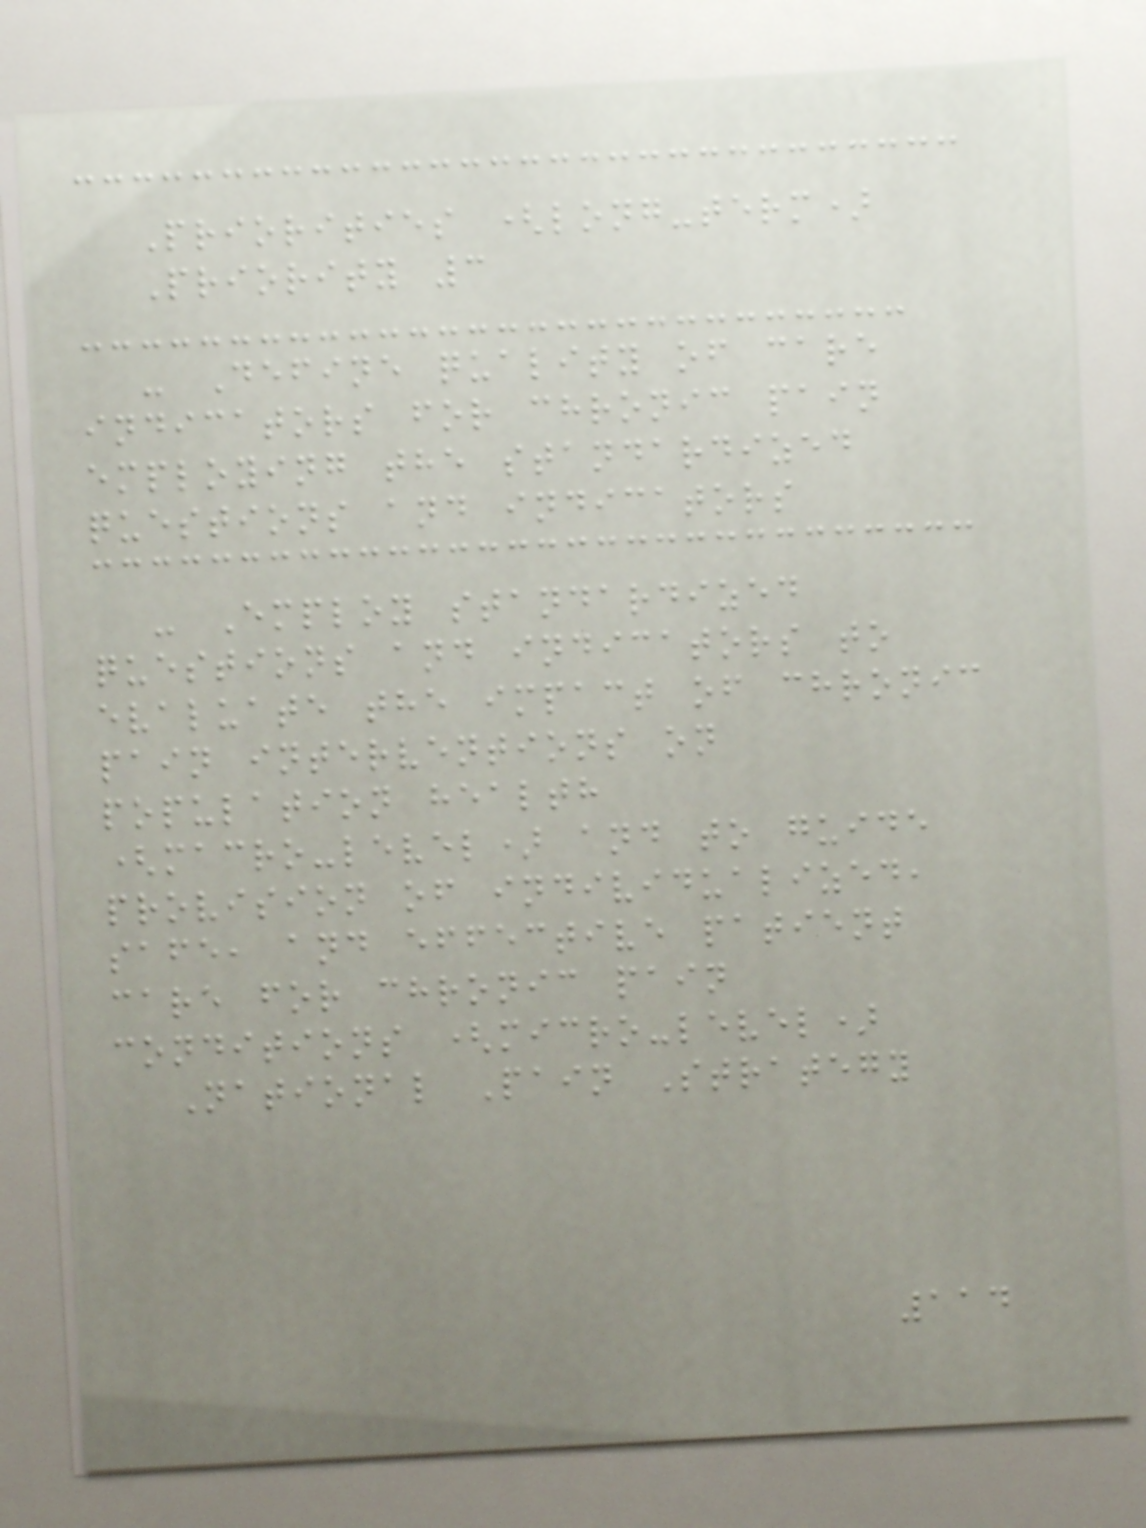Priorities (long-term)
Priority 3
- Define quality of care
indicators for chronic pain
employing the standardized
questions and indicators
- Employ standardized
questions and indicators to
evaluate the impact of chronic
pain interventions on
population health
(macro-level) and to guide
provision of individualized,
safe, and effective patient
care for chronic pain
conditions (micro-level)
National Pain Strategy
114
